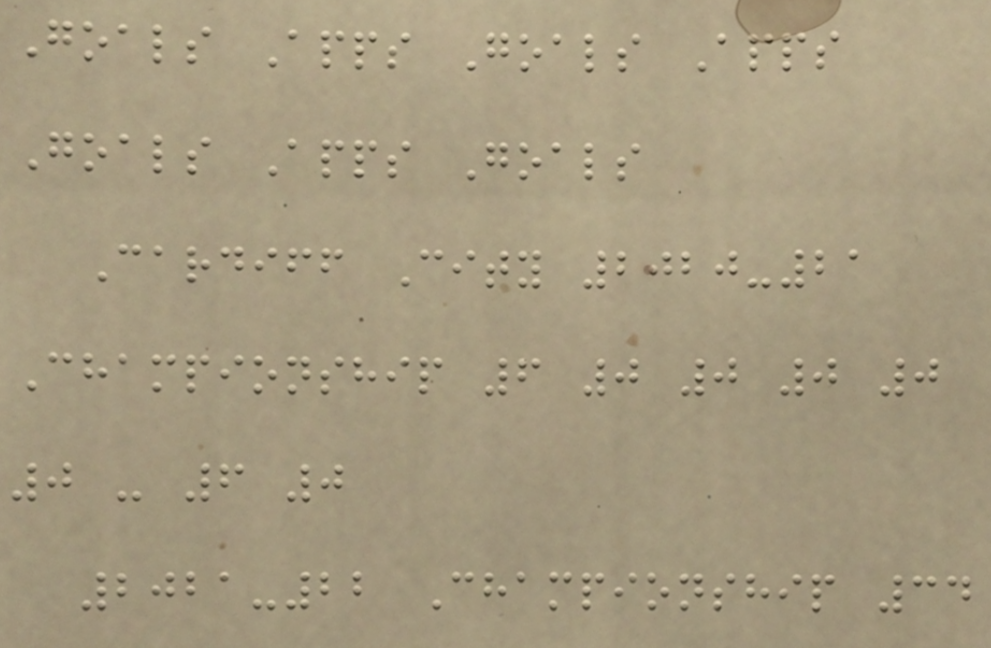Goals Apps Goals Apps
Goals Apps Goals
Cardiff City 2020-21
Championship 6 0 0 0 0
0 - 6 0
2021-22 Championship 34
